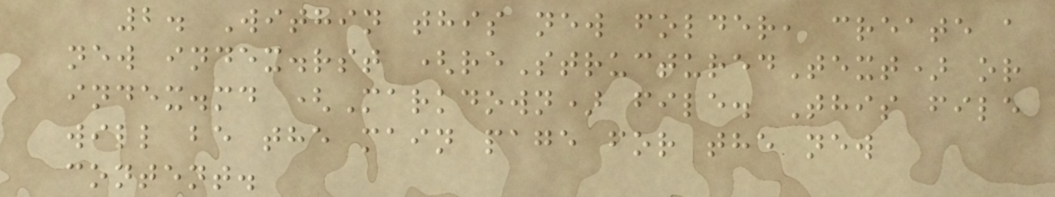2. Within this new folder, create a
new index.rst (reStructuredText) or
index.md (Markdown) file. This file
will be the main page for the new
content.
